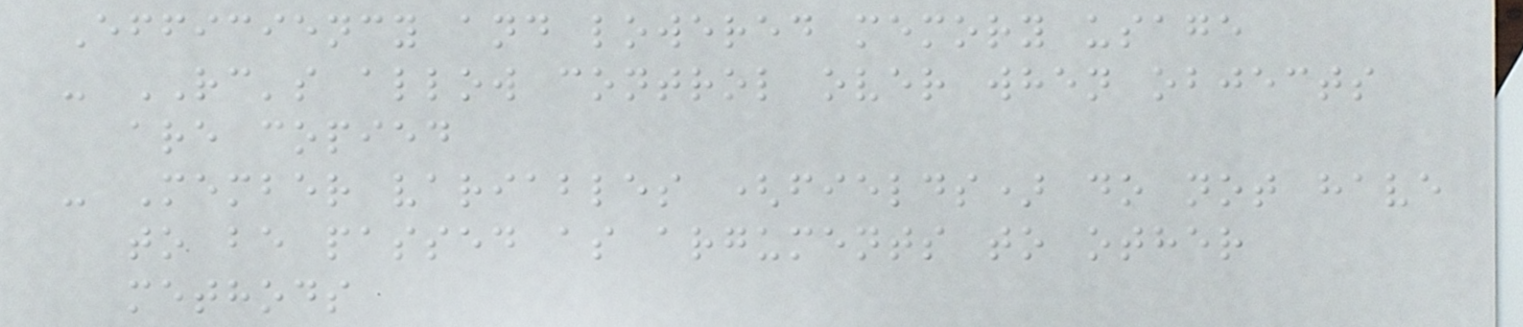Efficiency and lowered memory usage
- RC's allow control over when objects
are copied
- Member variables (fields) do not have
to be passed as arguments to other
methods
